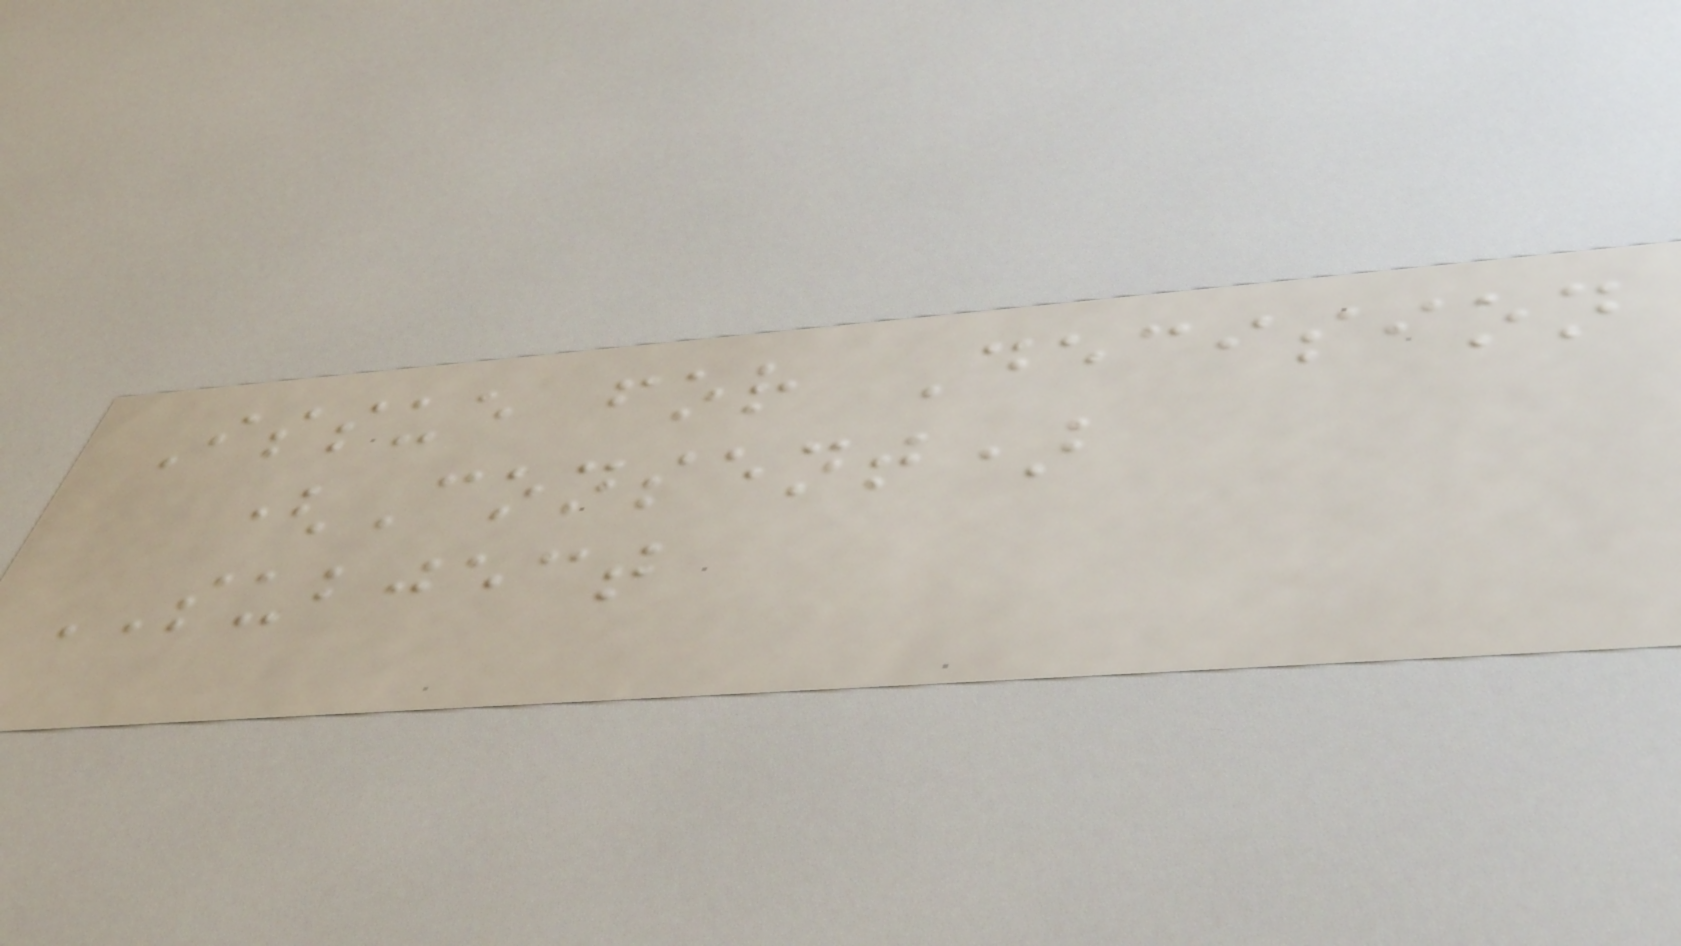Issue for Decision
(Consent)
SUBJECT
